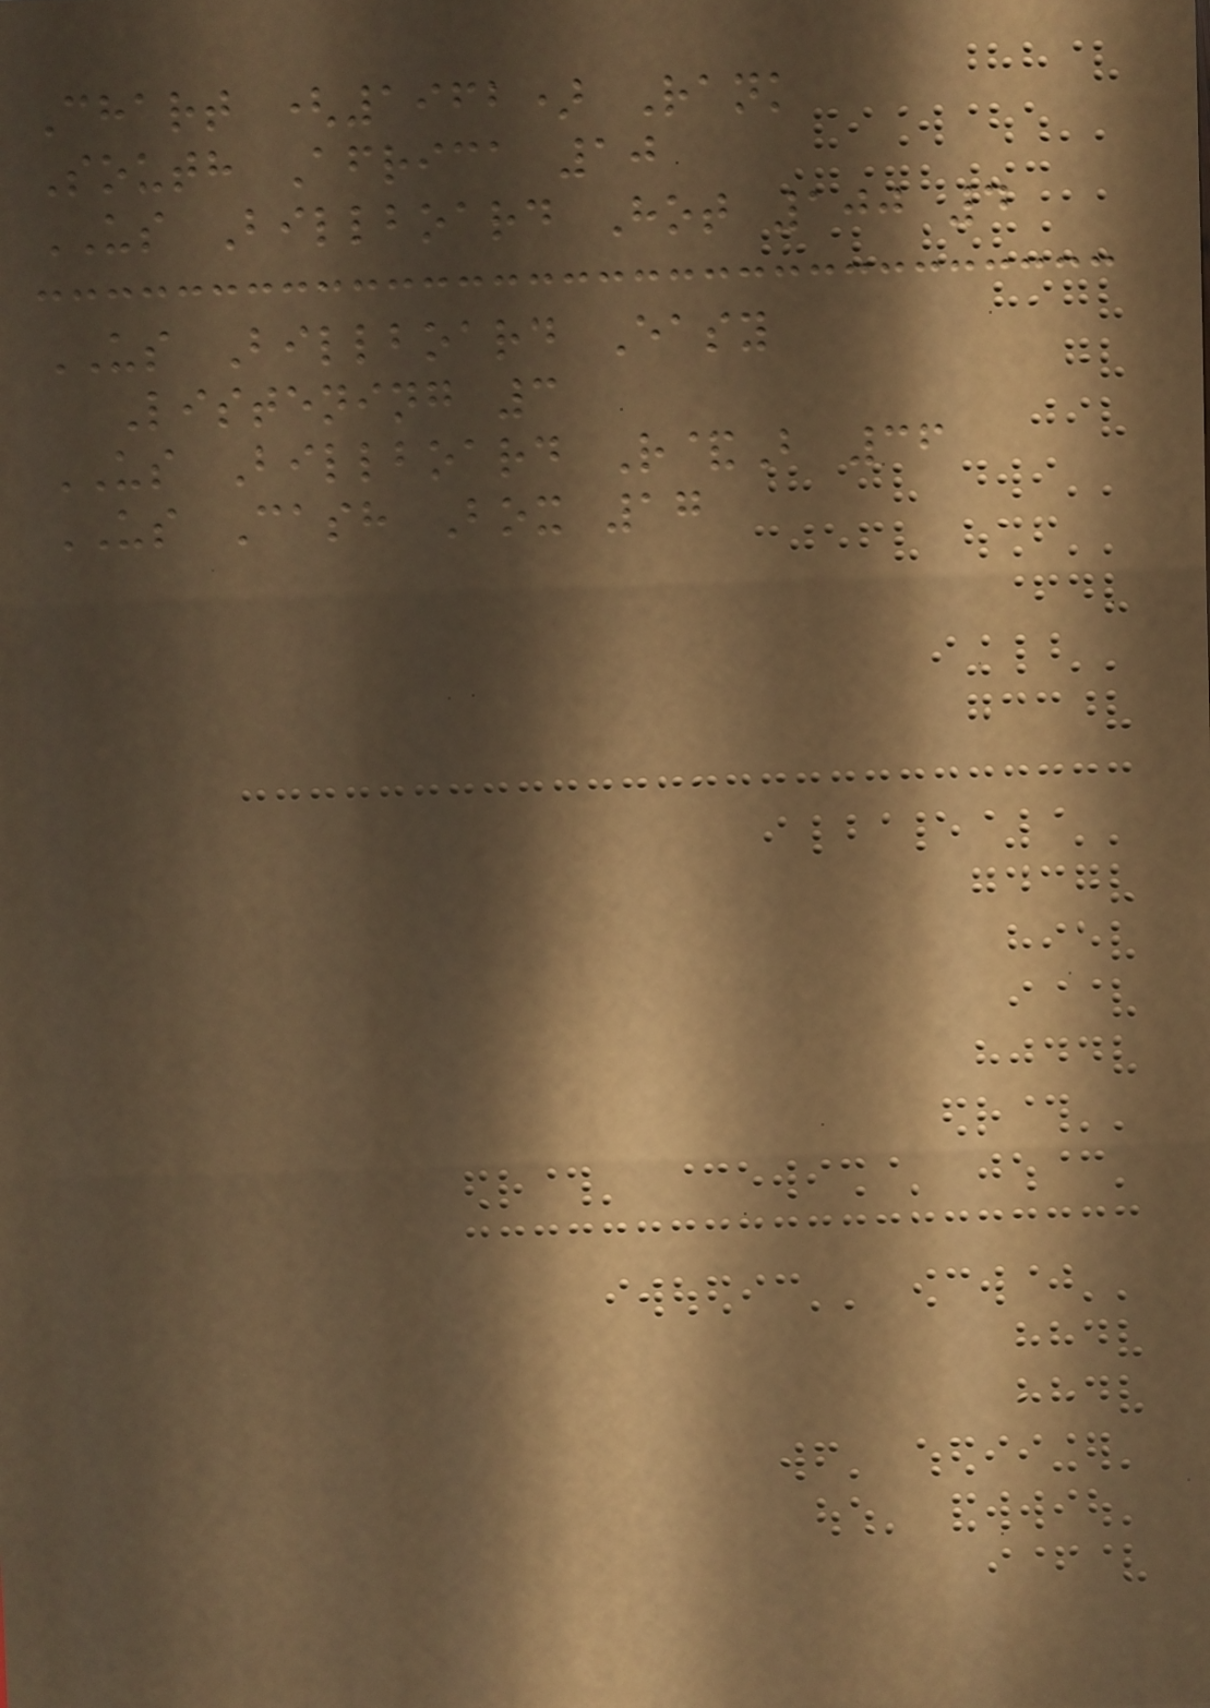Chart (1962) Rank
South Africa 10
US Billboard Hot 100 4
US Billboard Easy
Listening 3
US Billboard R&B 36
US Cash Box 17
